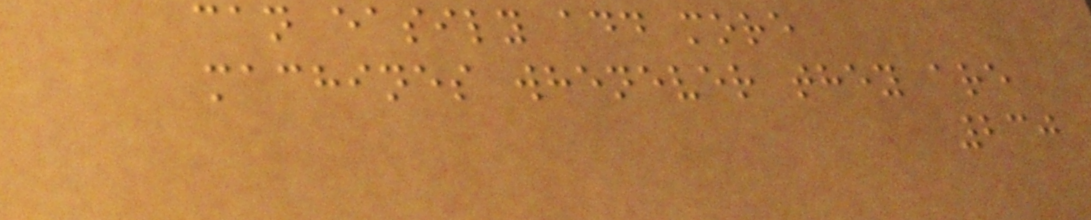can easily add more
machines whenever they are
230
